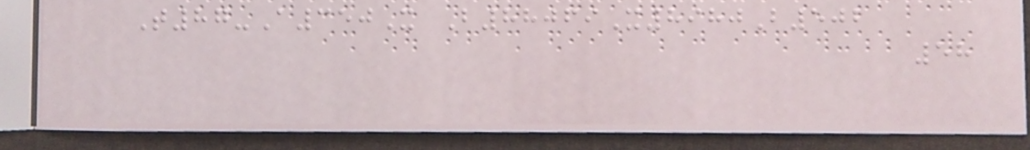T87-A350X B88069X8980B502
58
